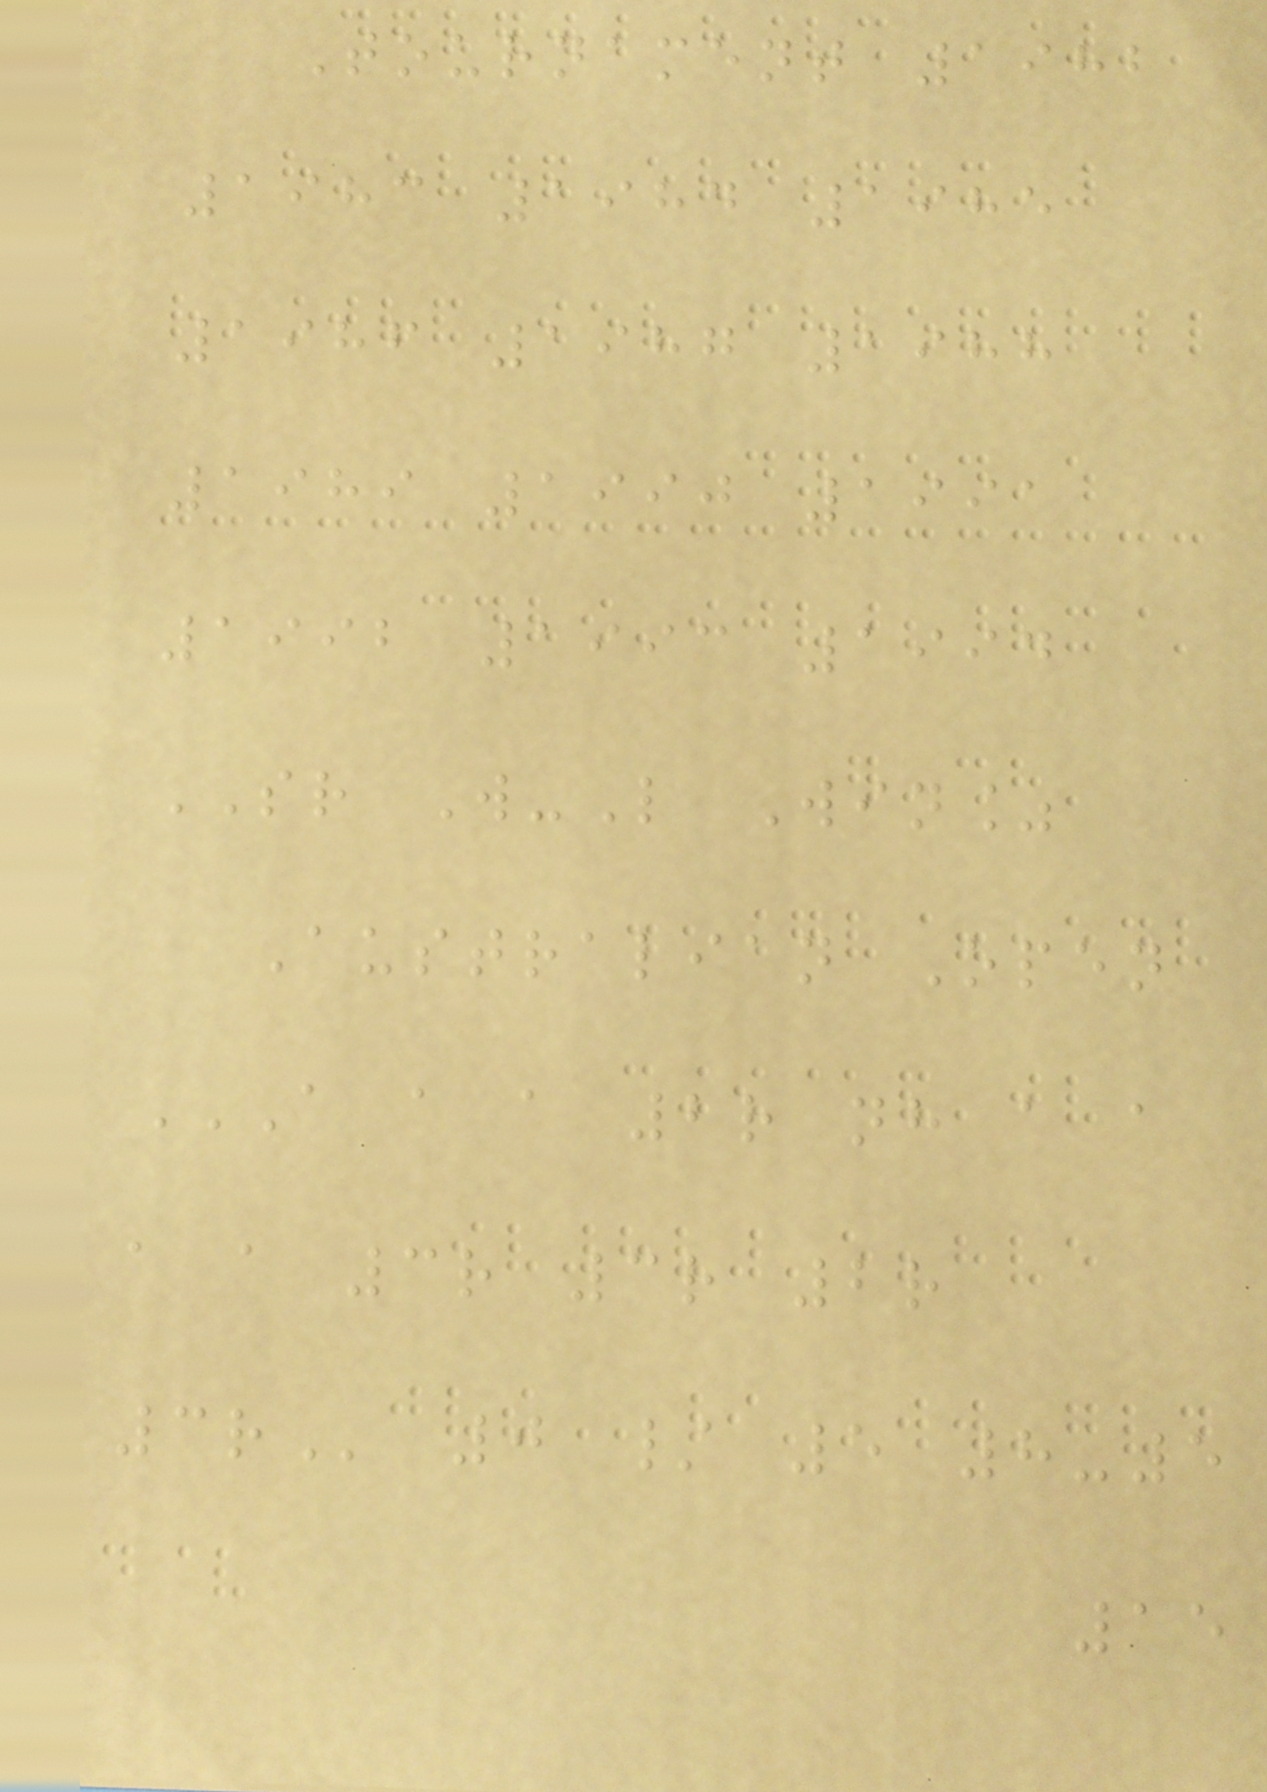Tournament 1982
1983 1984 1985
1986 1987 1988
1989 1990 1991
1992 1993 1994
SR W-L Win%
Australian Open
A A A 2R NH A A
A A 3R 3R 2R
3R 0 / 5 8-5
15
